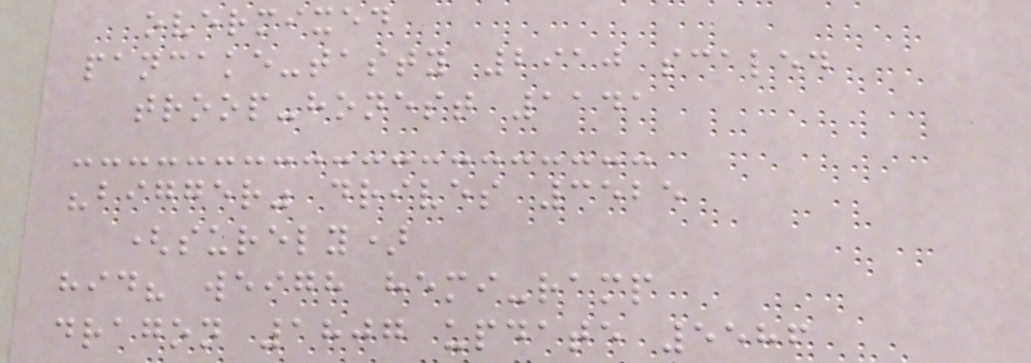overmixed
pancake-tasty 2910 scaled
troop-honest 1141
"bigger" drives 3525
(surely)
hid? weigh hemi-ramp
dragon 1807 update 5586
